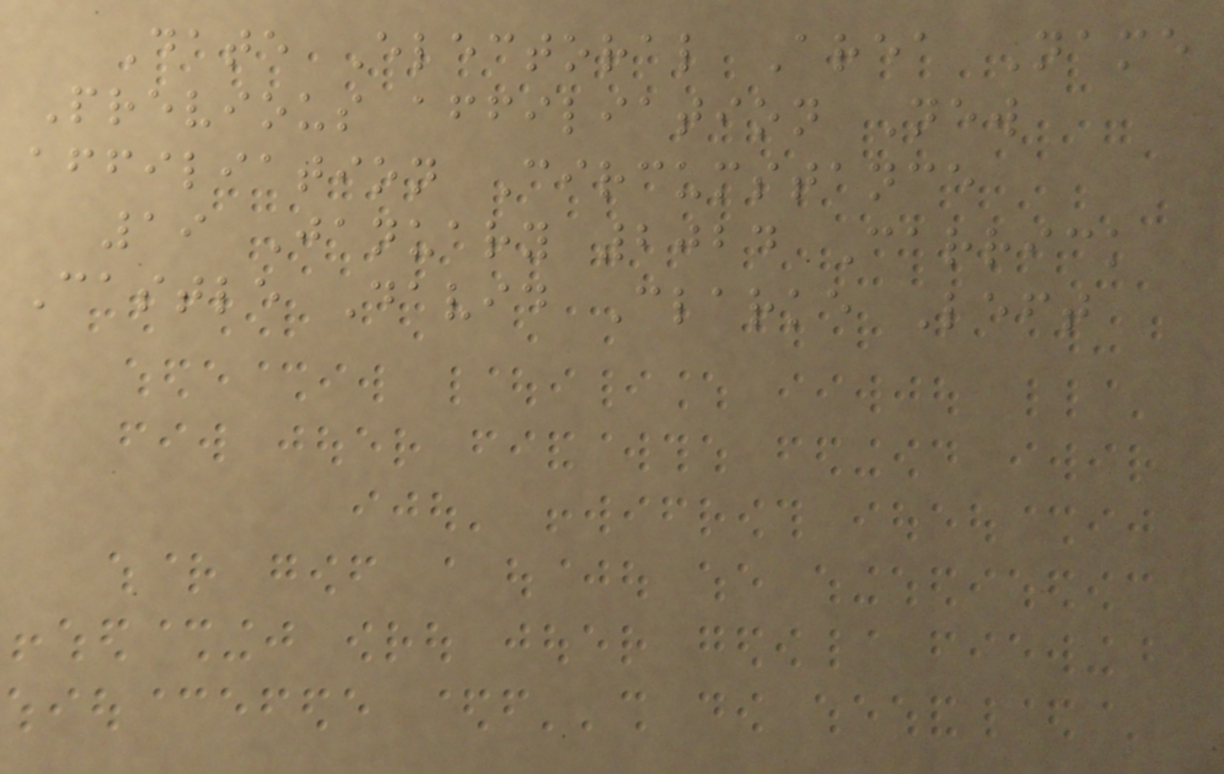Date Electoral Area Name
Previous affiliation New
affiliation Circumstance
19 January 2024 Carrick
Castle David Clarke Left
